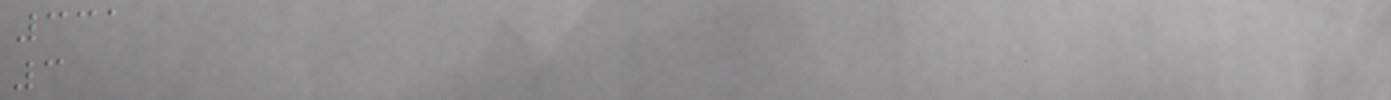331
3
